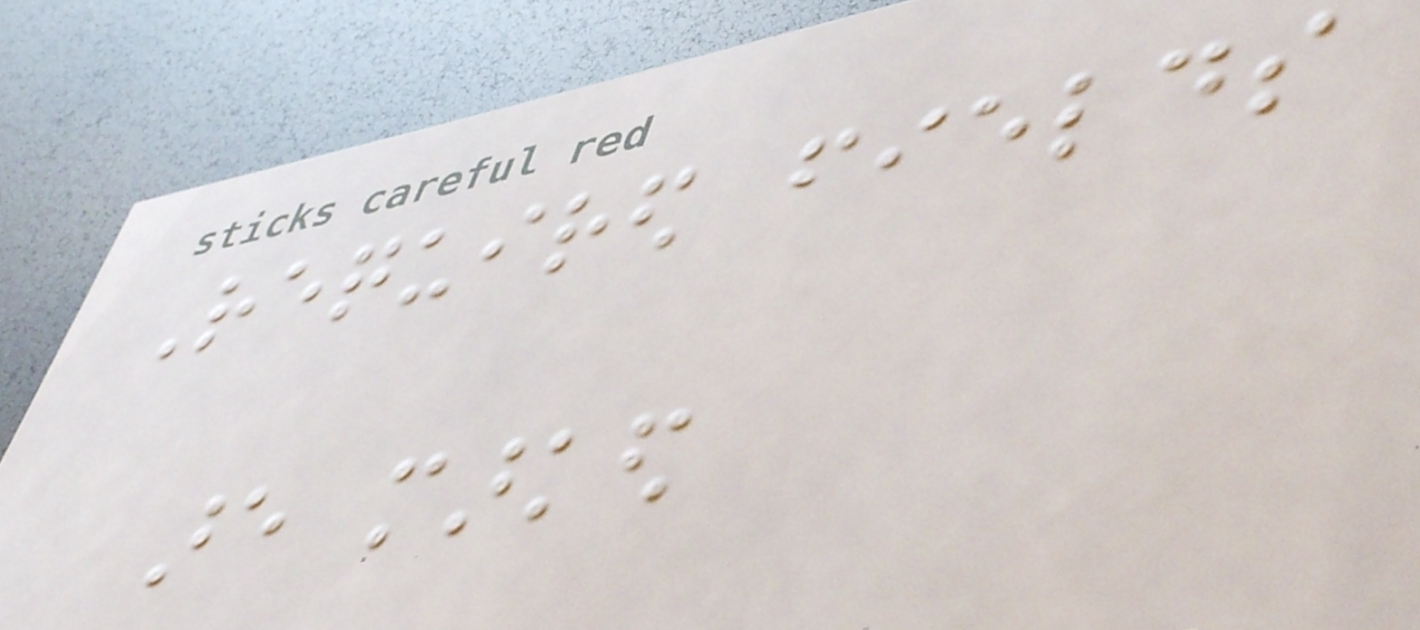Required fields
are marked
